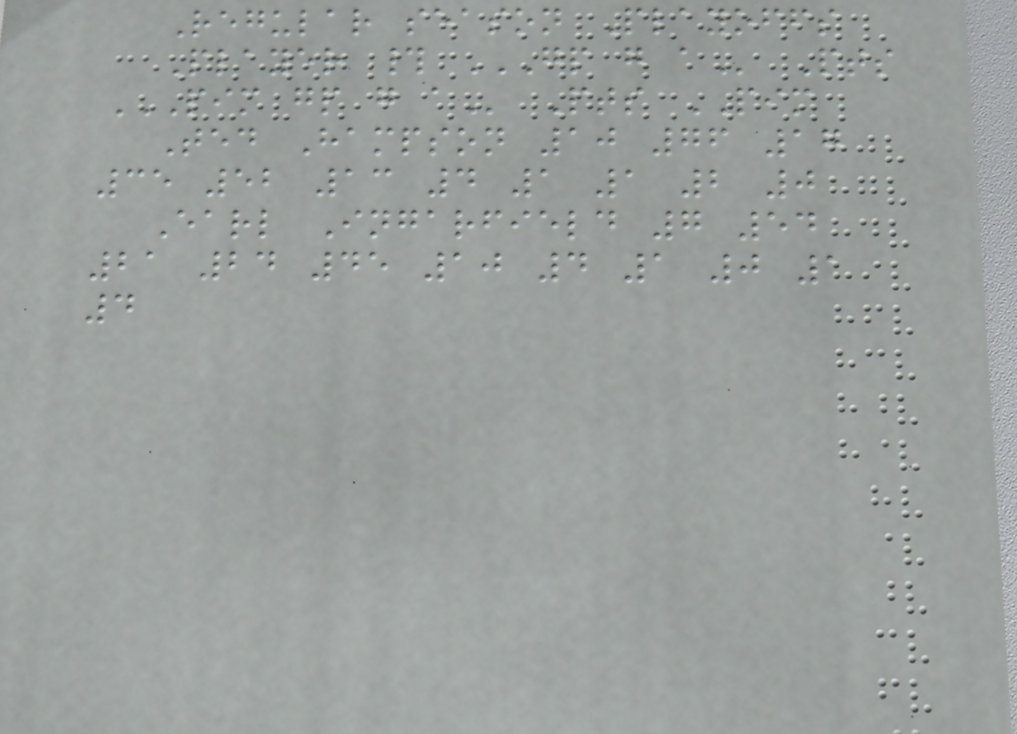Regular season Playoffs
Player # GP G A Pts
PIM GP G A Pts PIM
Ted Hampson 10 76 17
35 52 13 4 1 1 2 0
Earl Ingarfield 7 54
21 24 45 10 4 1 0 1
4
